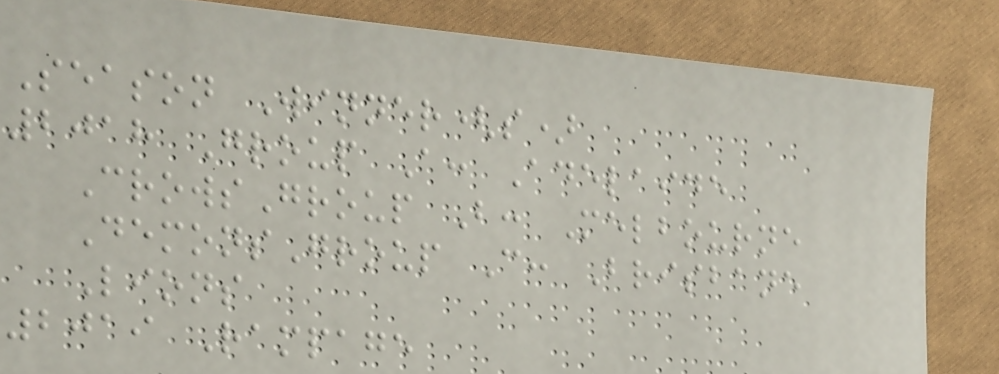Season Winner(s)
2018 Group A: Adelaide
CrowsGroup B: Melbourne
DemonsGroup C: Brisbane
Lions
2019 Rampage
